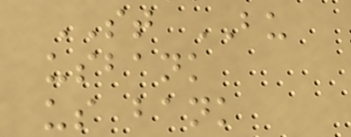ST BU
usbank
us bank
